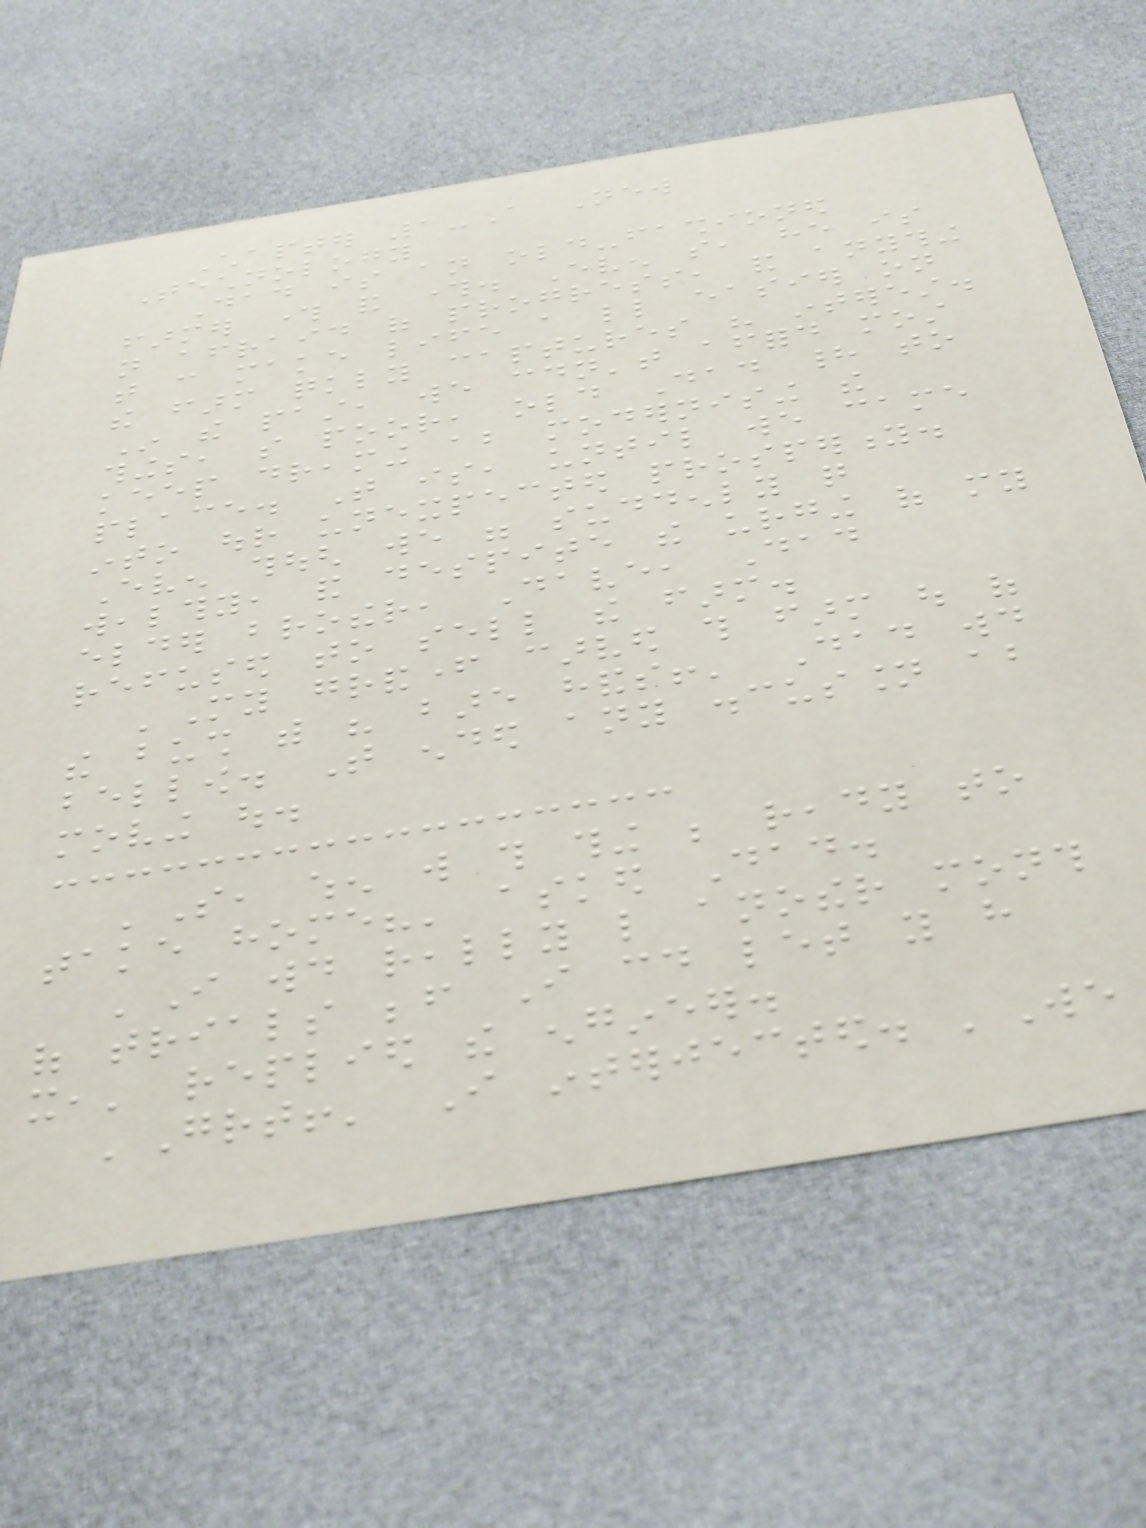Chapter 1-A New
Technology
Dad is an old-fashioned
farmer through and through. Even so, he is
not afraid of progress, and anything
that can make life a little easier on
the farm quickly captures his interest.
In the past, we couldn't afford most
things, so poor, old Dad had to
keep dreaming about modernising the
place. That is, until we came
into our unexpected prosperity.
Even though we were suddenly quite
wealthy, and despite the urging of my
elder brother, Dave, Dad
refused to sell the farm.
'My grandfather carved this farm out of
the bush with his bare hands!' Dad would
bellow. That ended any discussion about
moving out.
'So, when will this thing be ready to
take home?' asked Dad.
'I would really like another month
of trials before I could let you have
it,' replied the engineer.
'Great!' I interjected. 'We
